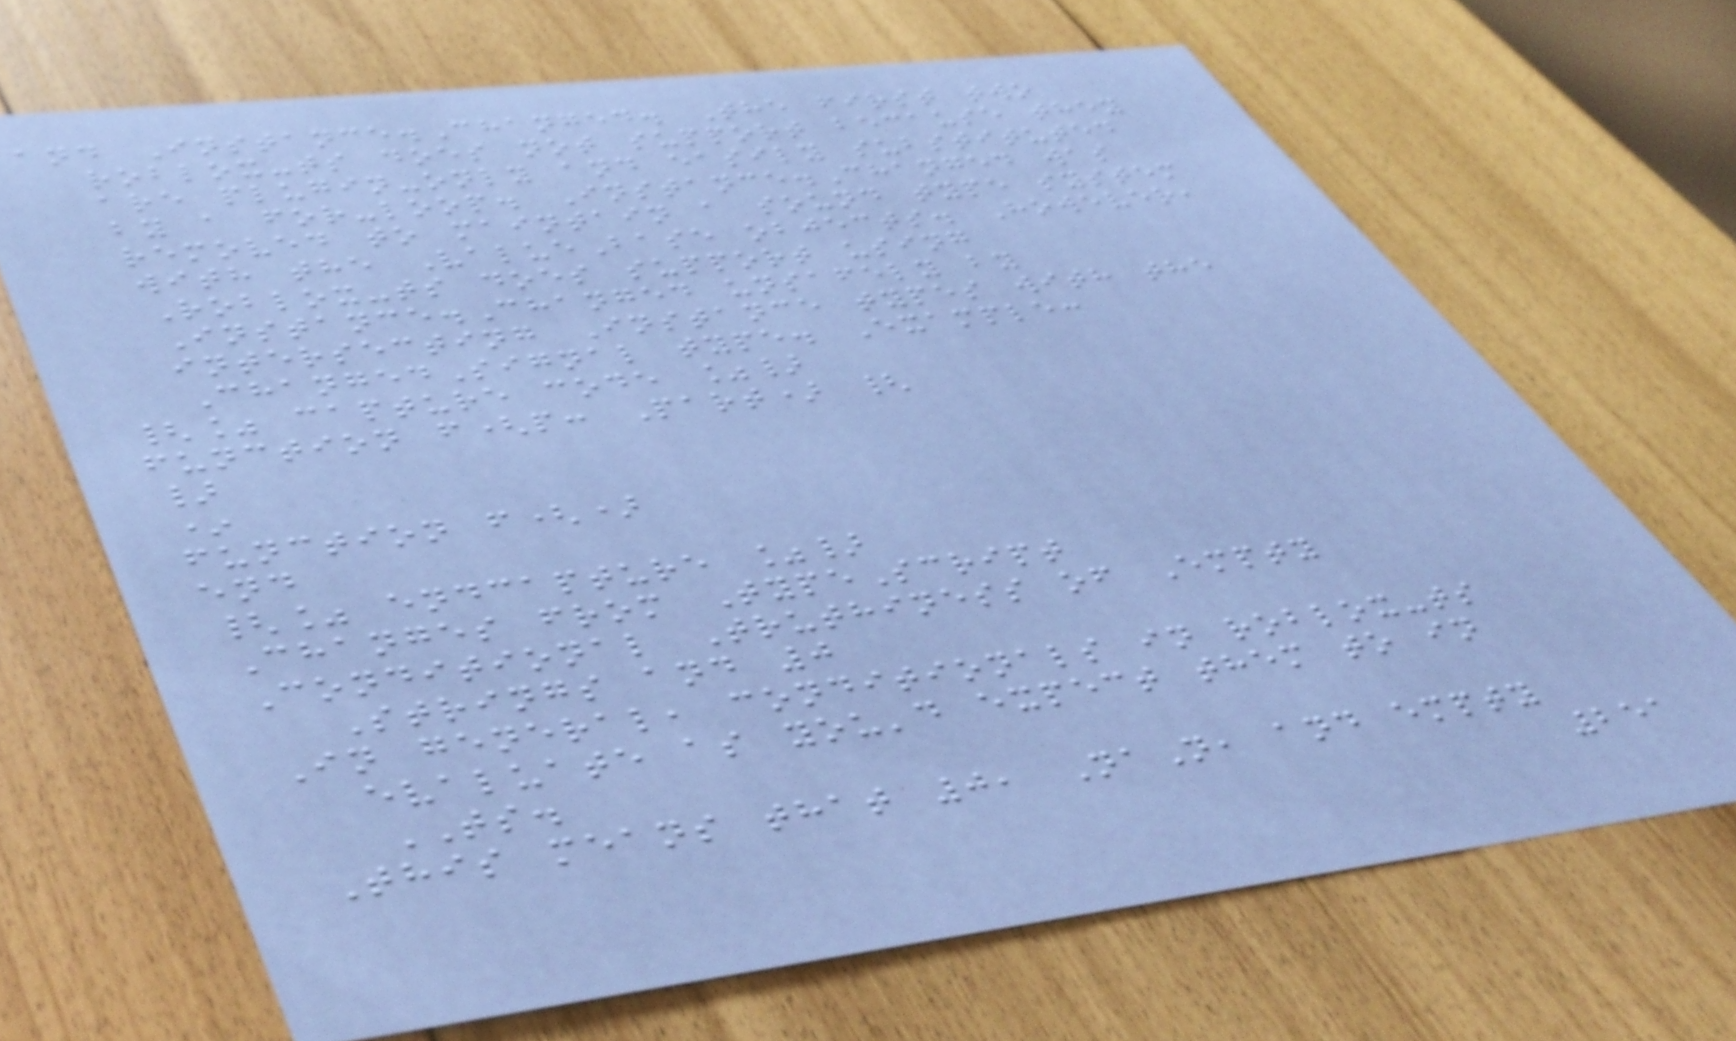and Instance.Changed. The first two
roblox-ts does not support because they
are plugin-only and easily substituted
by a for-loop. Instance.Changed was
removed to maintain a sound type system
with the ValueBase objects. However,
Roblox-ts does support using
Instance.Changed unsafely by
intersecting Instance types with the
ChangedSignal type. Example:
{% capture code %}
function f(p: Part) {
}
*
function f()
end
{% endcapture %}
Changes from TypeScript
Conditional Truthiness of Empty
Strings and 0
In general, conditionals in roblox-ts
evaluate as you'd expect them to in
TS.
This means that 0, NaN, and empty
251
